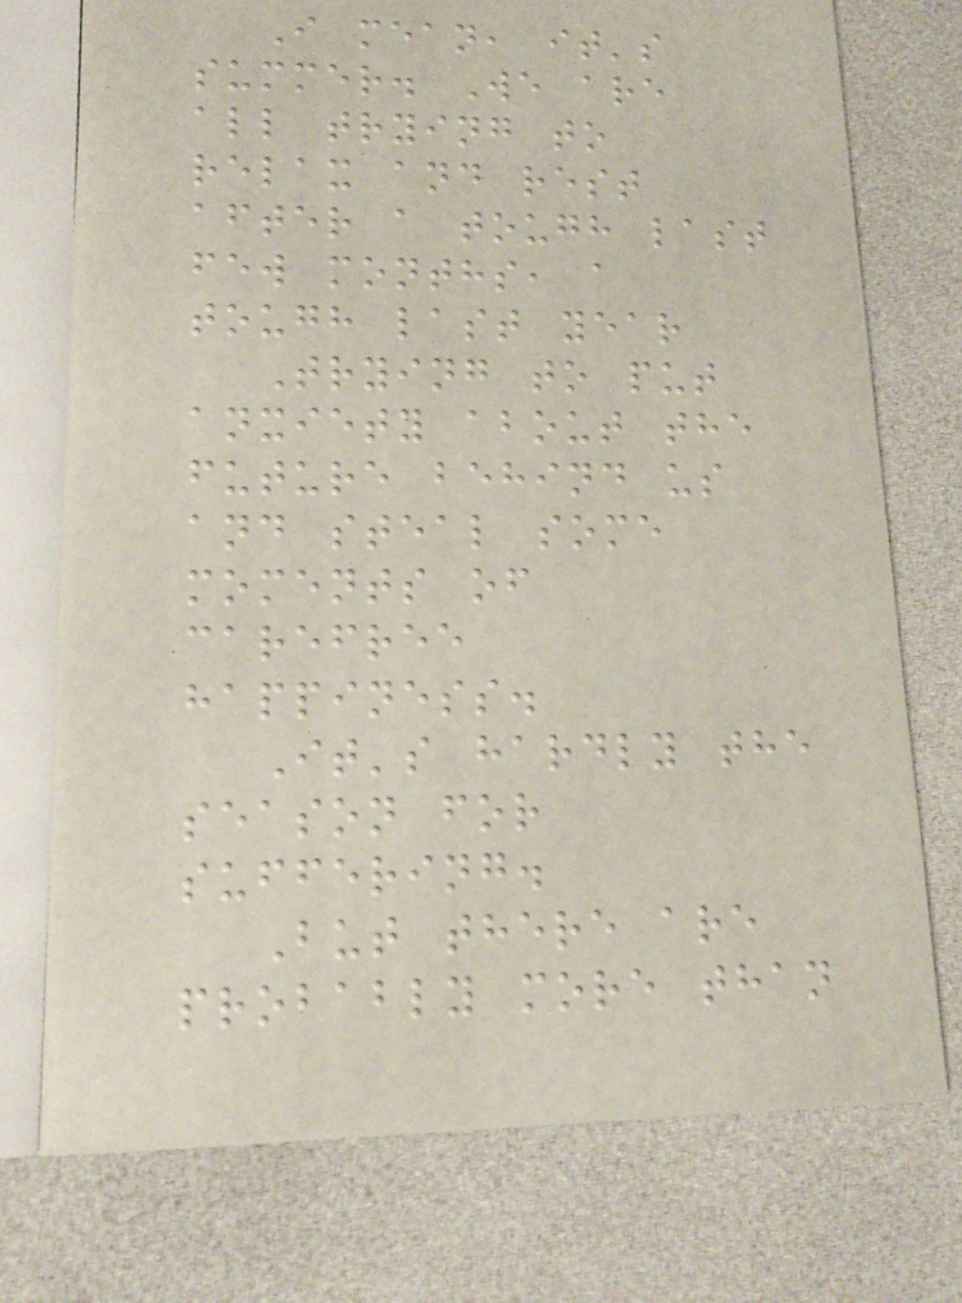I mean, it's
summer. We are
all trying to
relax and rest
after a tough last
few months, a
tough last year
Trying to put
anxiety about the
future behind us
and steal some
moments of
carefree
happiness.
It's hardly the
season for
suffering.
But there are
probably more than
